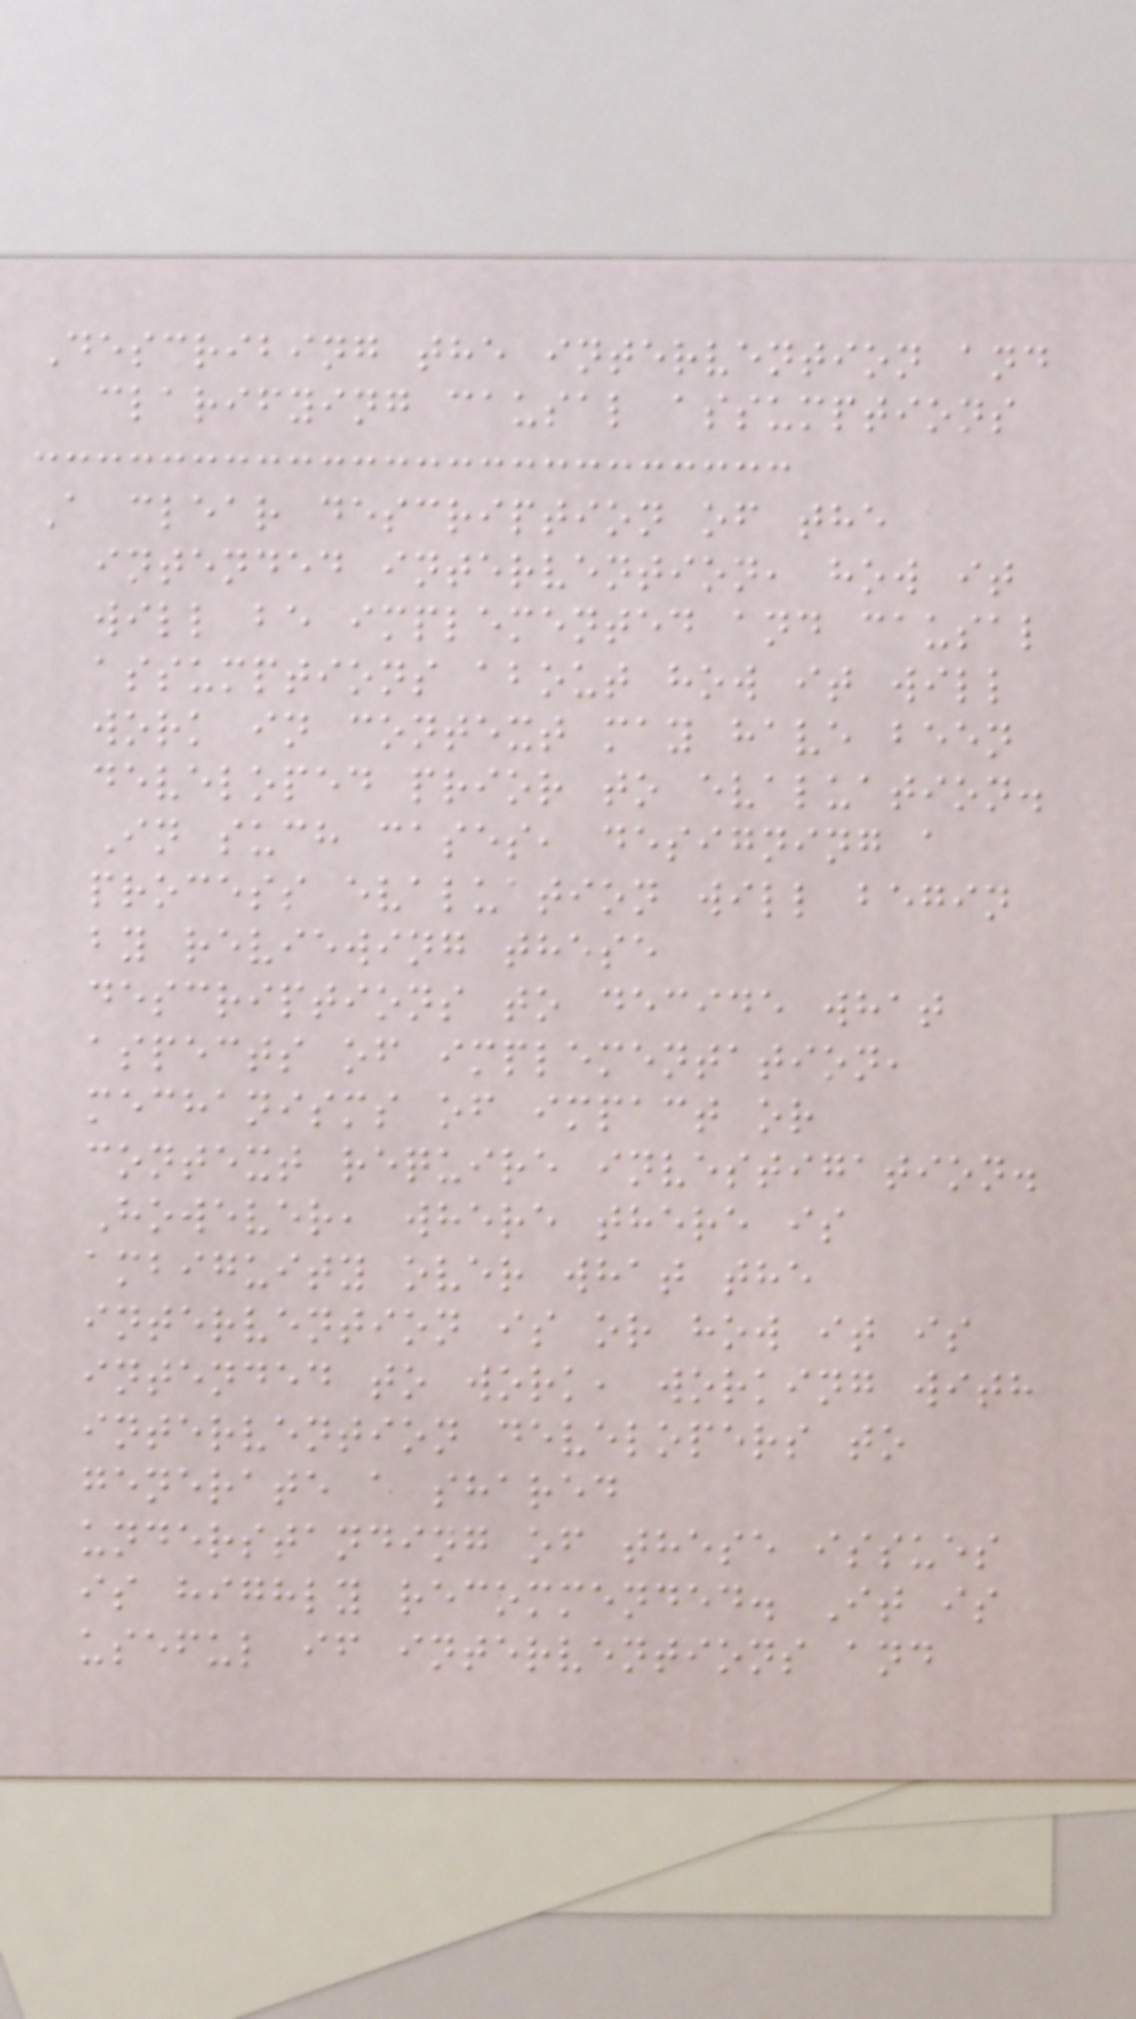Describing the intervention and
clarifying causal assumptions
A clear description of the
intended intervention, how it
will be implemented and causal
assumptions about how it will
work in context may have been
developed prior to evaluation.
In such cases, designing a
process evaluation will begin
by reviewing these
descriptions to decide what
aspects of implementation,
mechanisms of impact or
context require investigation.
However, where there is
ambiguity over what the
intervention is or how it is
intended to work, working with
intervention developers to
generate a shared
understanding of these issues
is highly recommended. It is
useful if interventions and
